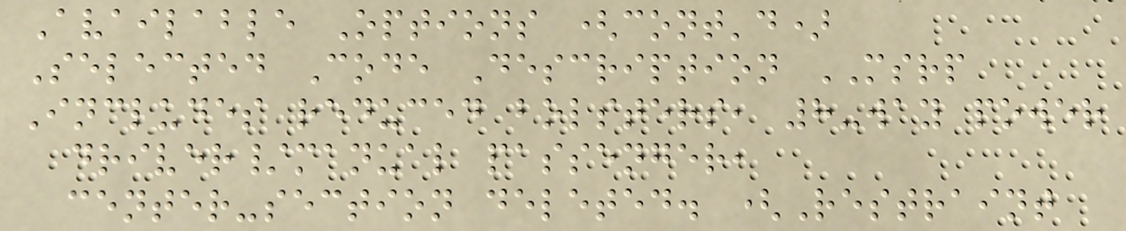Available Options (cont'd)
Selected Code Description MSRP
Includes reduced bolsters, 8-way power
driver/manual passenger,
center-section deleted. (Restraint
